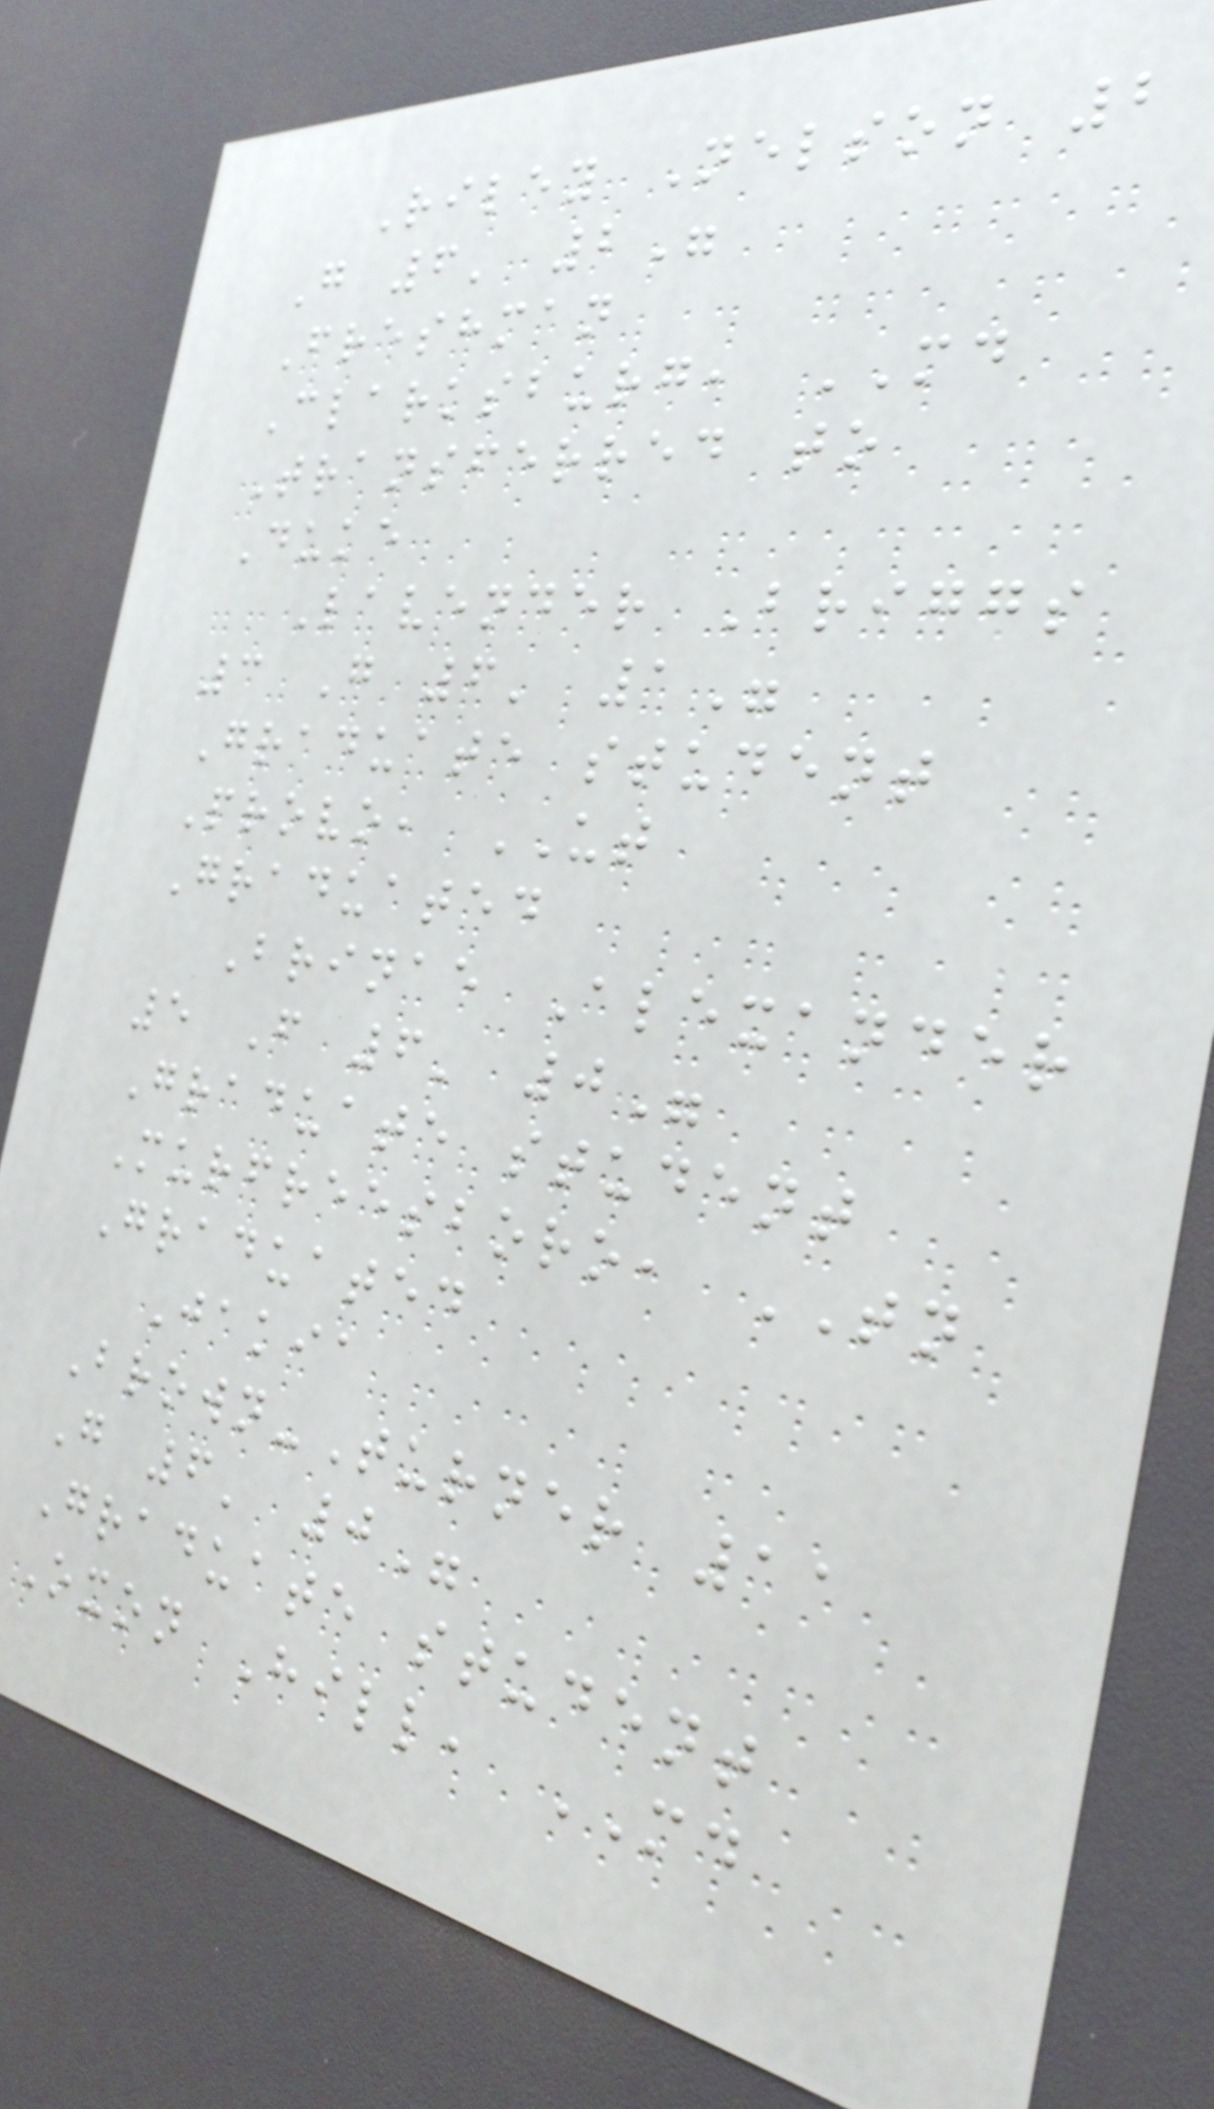Riley Nelson 2
G 6' 2"
Freshman
Clarksburg, MD
Transferred to
Duke
Lavender Briggs
3 G 6' 1"
Graduate student
Provo, UT
Graduated
Brinae Alexander
5 F 6' 0"
Graduate student
Murfreesboro, TN
Graduated
Jakia
Brown-Turner 11
G 6' 0"
Graduate student
Oxon Hill, MD
